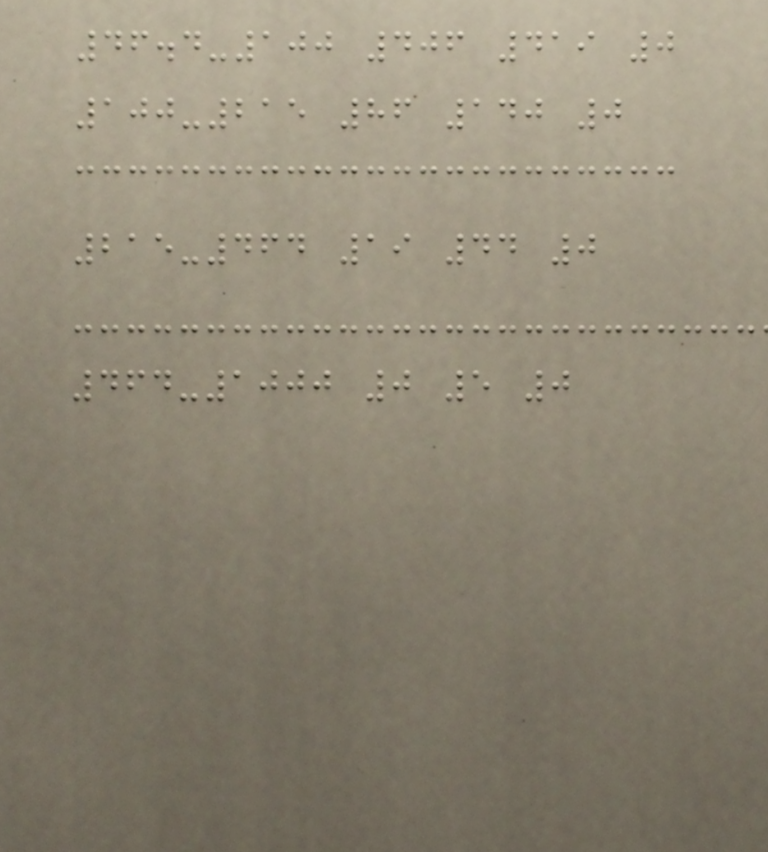46.4-100 406 419 0
100-215 86 140 0
215-464 19 44 0
464-1000 0 5 0
